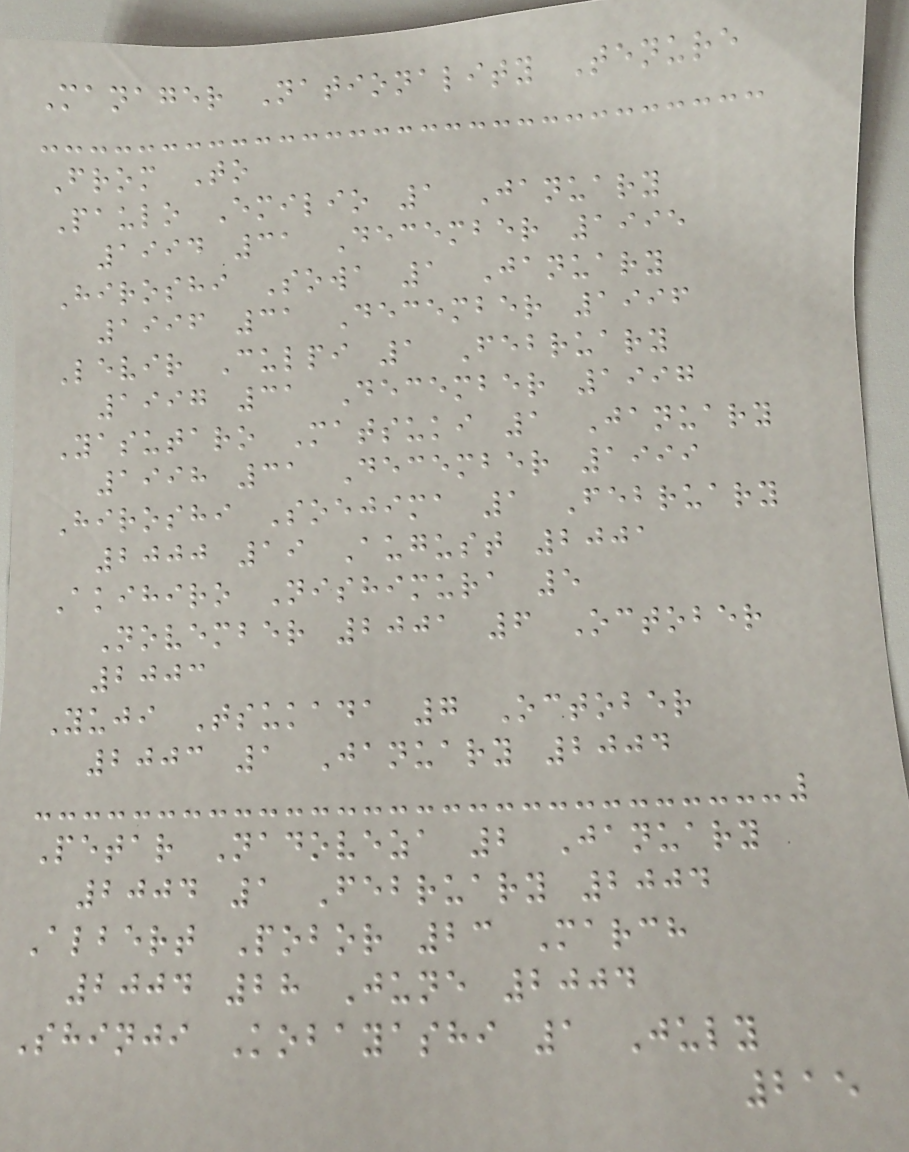Manager Nationality Tenure
From To
Paulo Emilio 1 January
1994 31 December 1995
Hiroshi Sowa 1 January
1996 31 December 1996
Levir Culpi 1 February
1997 31 December 1997
Yasutaro Matsuki 1 January
1998 31 December 1999
Hiroshi Soejima 1 February
2000 19 August 2001
Akihiro Nishimura 5
November 2001 6 October
2003
Yuji Tsukada 7 October
2003 1 January 2004
Petar Nadoveza 2 January
2004 1 February 2004
Albert Pobor 23 March
2004 28 June 2004
Shinji Kobayashi 1 July
215
